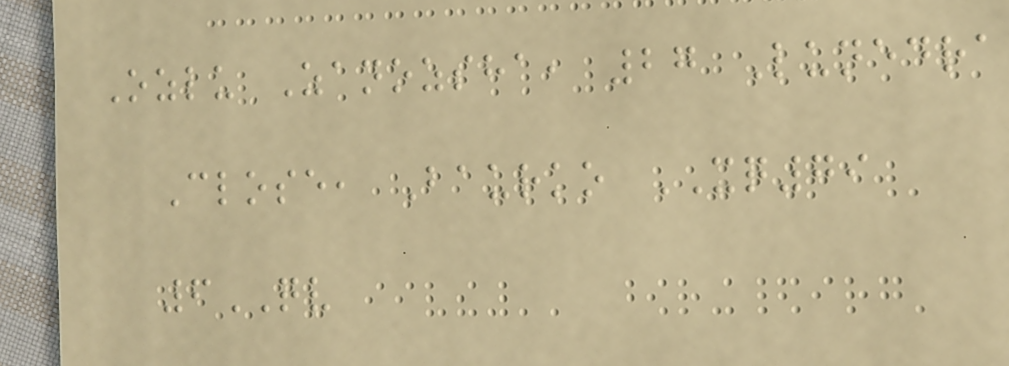Ozlu Zanozsha, 27 Lunedra
Close, Baurko XQ79
6QV
